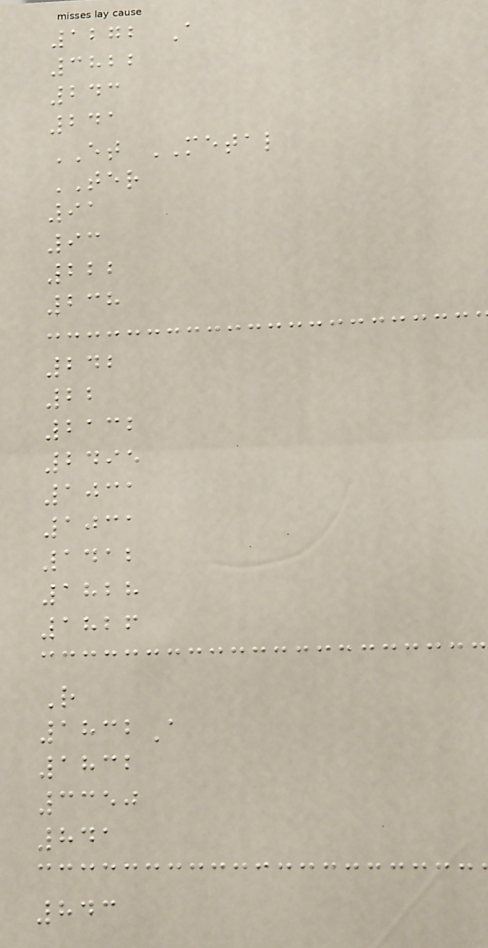1272 A
3822
243
241
ET METAL
TER
91
93
222
238
242
22
2132
2495
1031
1031
1412
1828
1826
R
1832A
1832
3350
841
843
